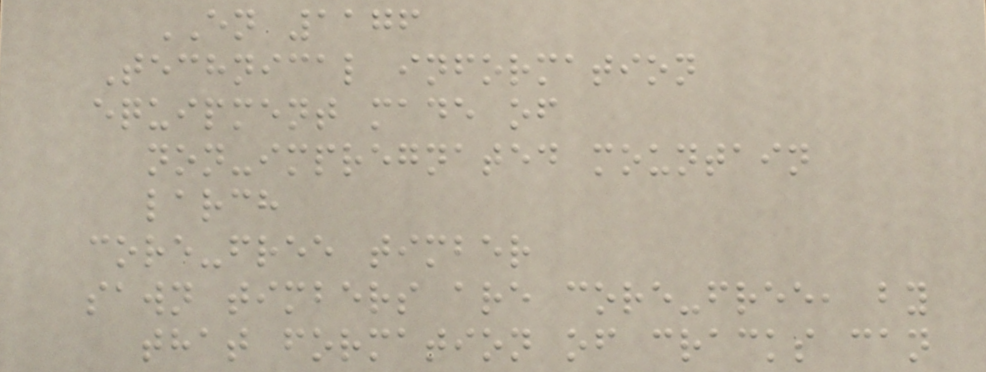EN 1176
Technical information
equipment made of
non-impregnated mountain
larch
core-free timber
sawn timbers are core-free, by
that formation of cracks can
